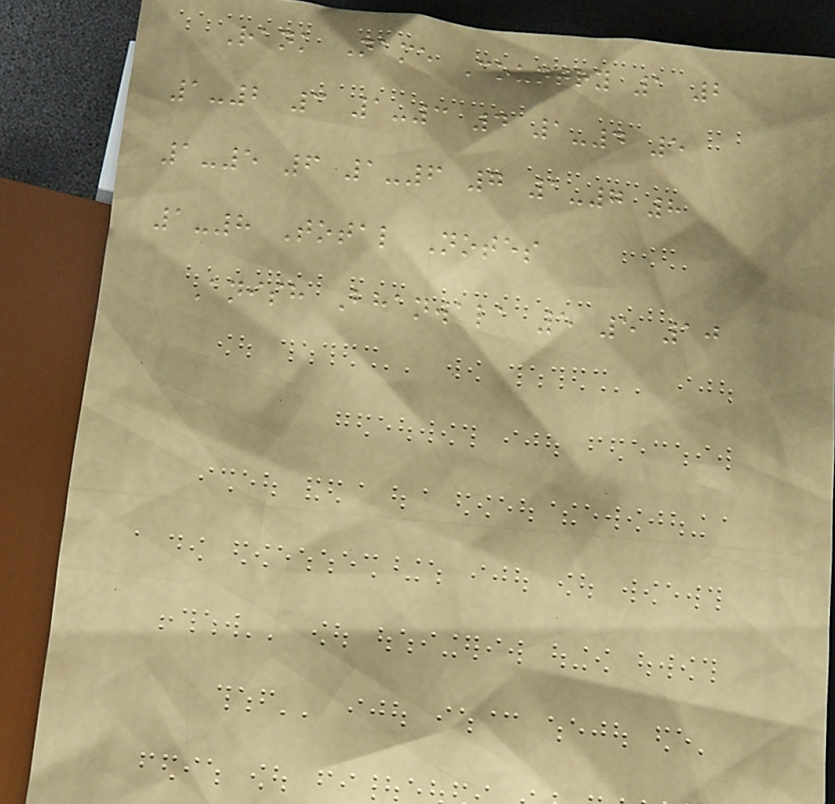Rank Name Country 1 2
1-2 3 1-3 4 1-4 5
1-5 6 1-6 7 1-7 8
1-8 Total Notes
Anish Bhanwala 5 5 10
